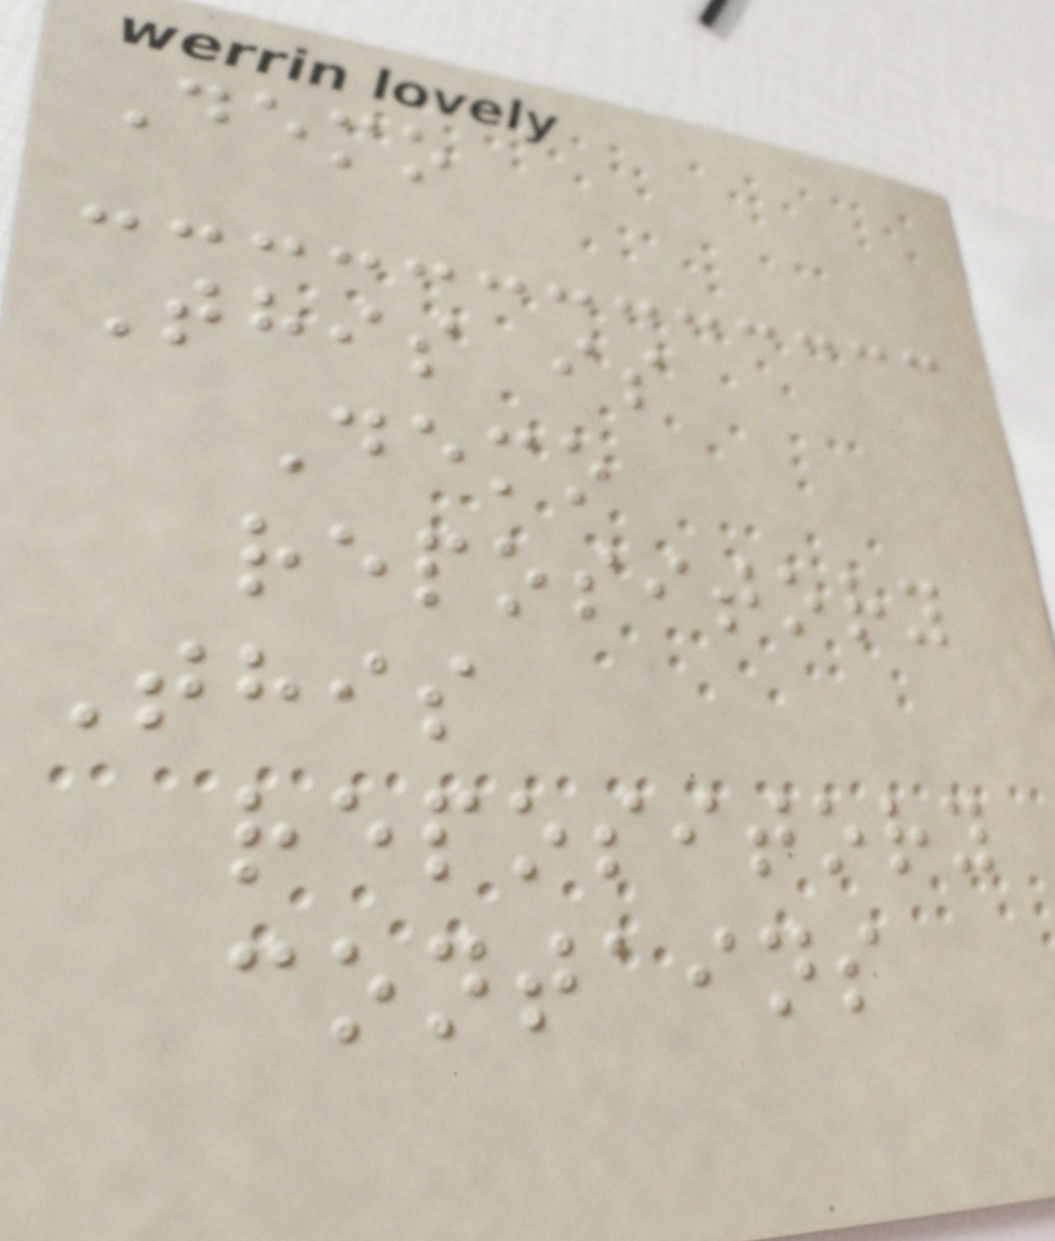Demo
This is
Demo
repository
This
repository
contains
